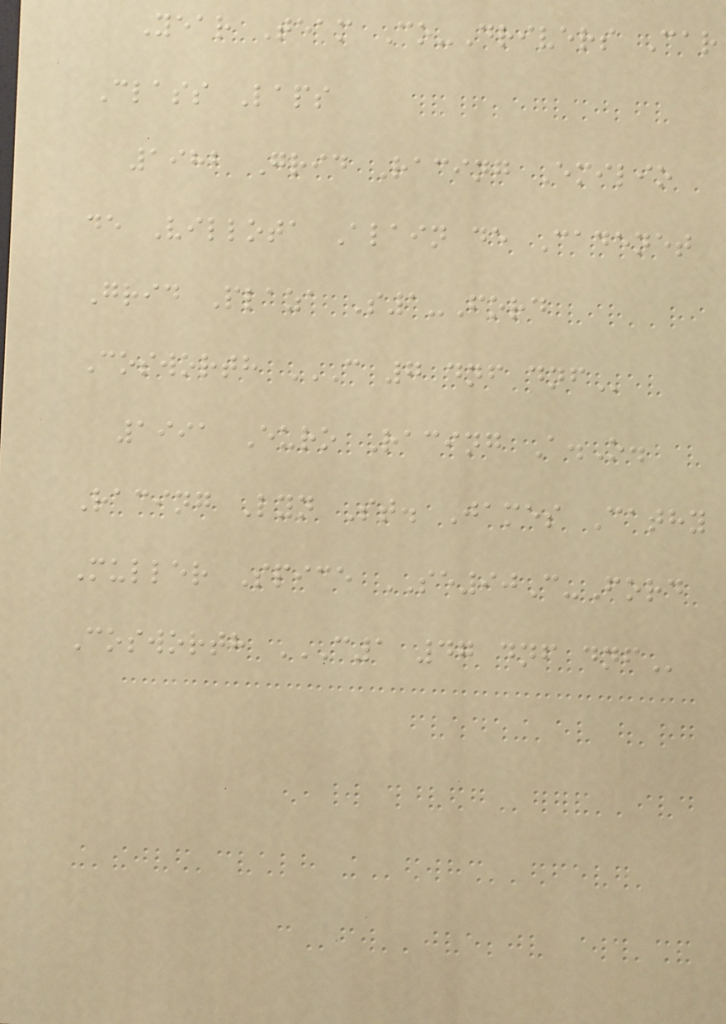Year Team Co-Drivers Car
Class Laps
1982 Grid Racing Emilio
de Villota Alain de Cadenet
Grid Plaza S1-Ford
Cosworth C 7 DNF DNF
1991 Euro Racing A.O.
Racing Lyn St. James Cathy
Muller Spice SE90C-Ford
Cosworth C1 47 DNF DNF
